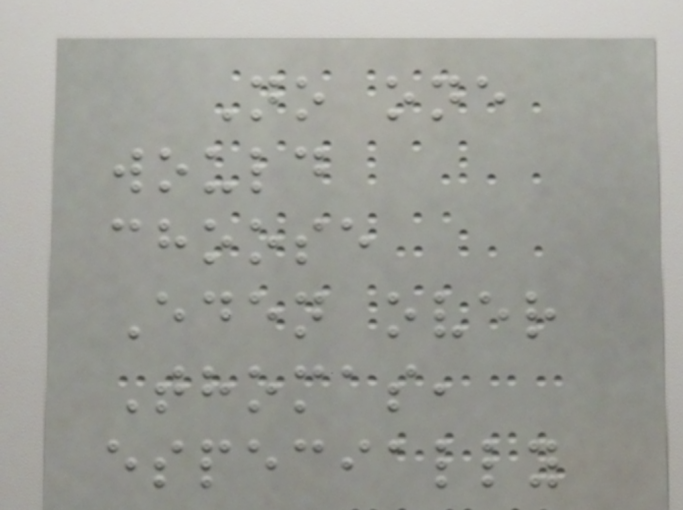No one
would
choose
Eden over
Thomas,
especially
